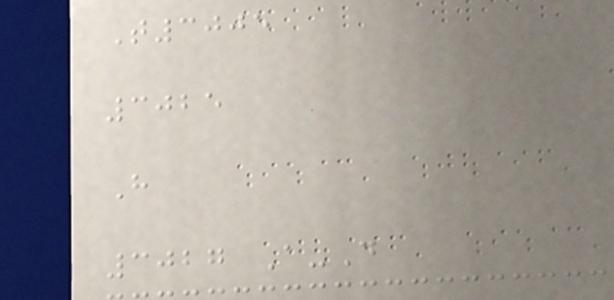T3005
3025
H
3027 A-D
